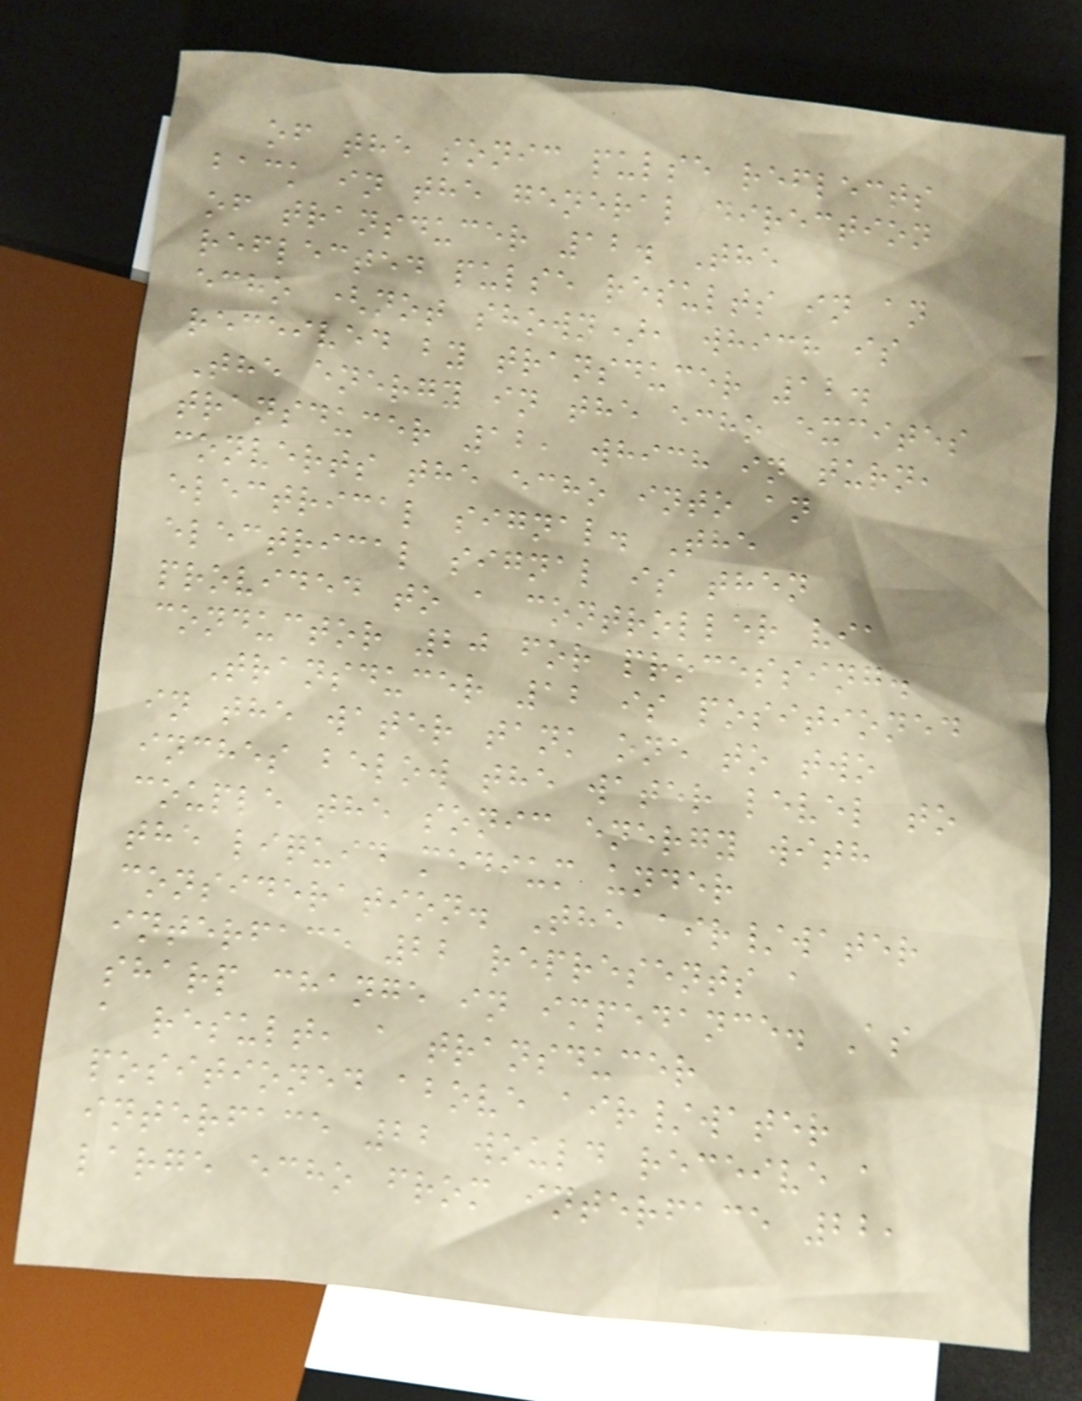of the sonic pulse reflects
back in the general direction
of transducer 12. The
reflected pulse results in an
echo (not shown), which is
received by transducer 12.
The energy in the echo excites
transducer 12, which in turn,
converts the echo into an
electrical signal. The
electrical signal is then
provided to a controller via
conductor 20 for processing.
Transducer 12 is positioned
in the water tank one to two
inches below the water level to
couple the sonic energy with
the liquid medium under
consideration. The air/water
interface 22 represents a
sharp change in impedance. As
a result, a transducer
positioned above air/water
interface 22 would receive a
large echo from interface 22,
